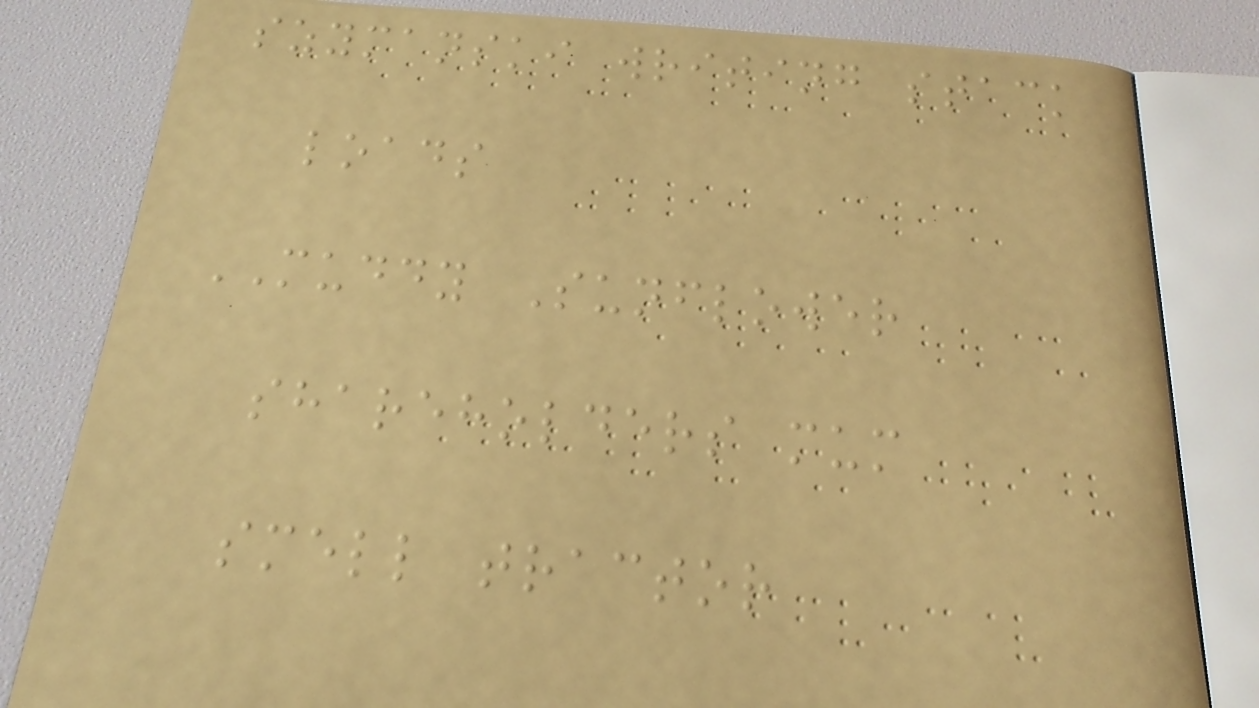szymanski writing stack
loads
MUDDY Sunflower
shareholders mum
smell tractor
